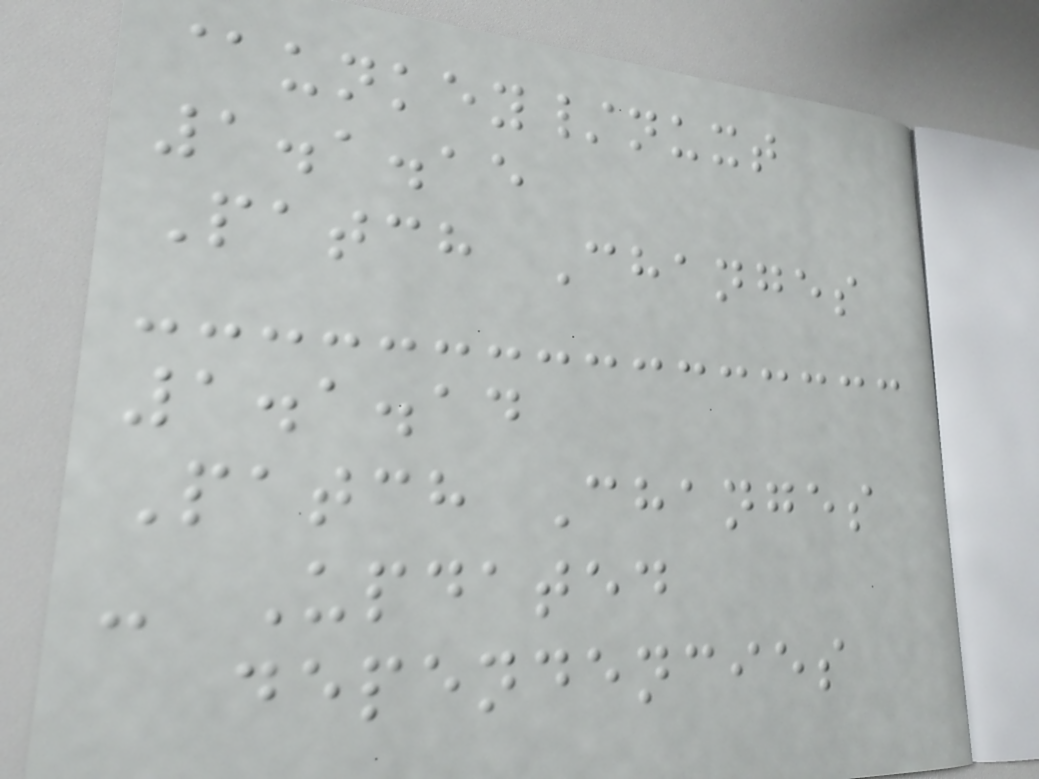@unkey/nuxt
1.1.15
Patch Changes
1.1.14
Patch Changes
- Updated
dependencies
